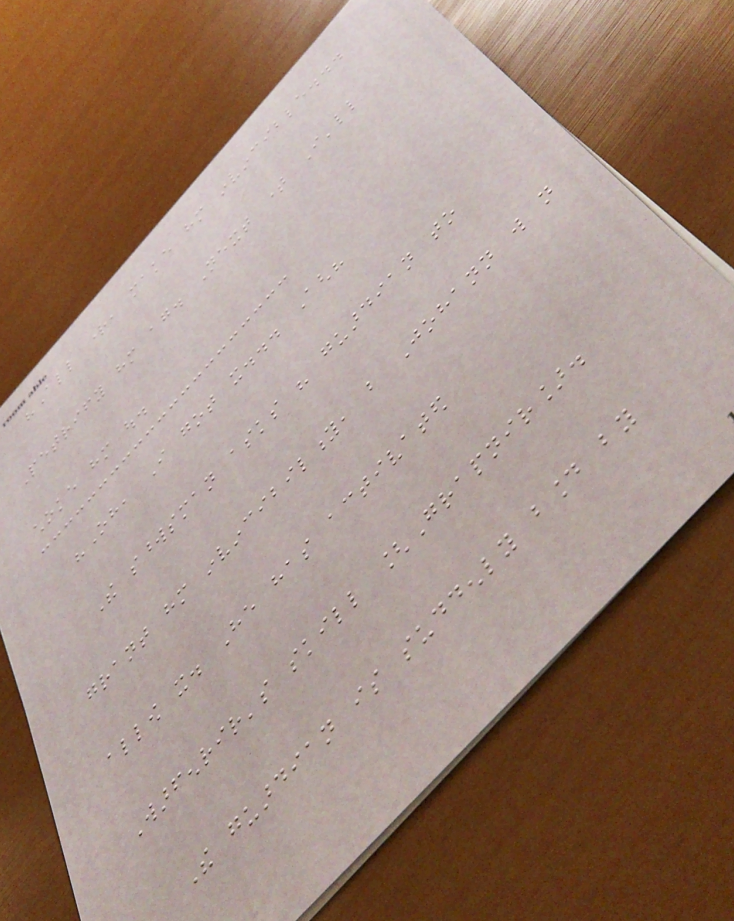"All right, make him invincible...
Petrify him again. Next time I'll
choke him out.
"Oh, I got it... Agh?
The swordsman asks his guardian to
grant him invincibility, but Johann will not
allow it. He has activated
Warfenrir's skill [Grapnir].
The guardian is suddenly bound by
